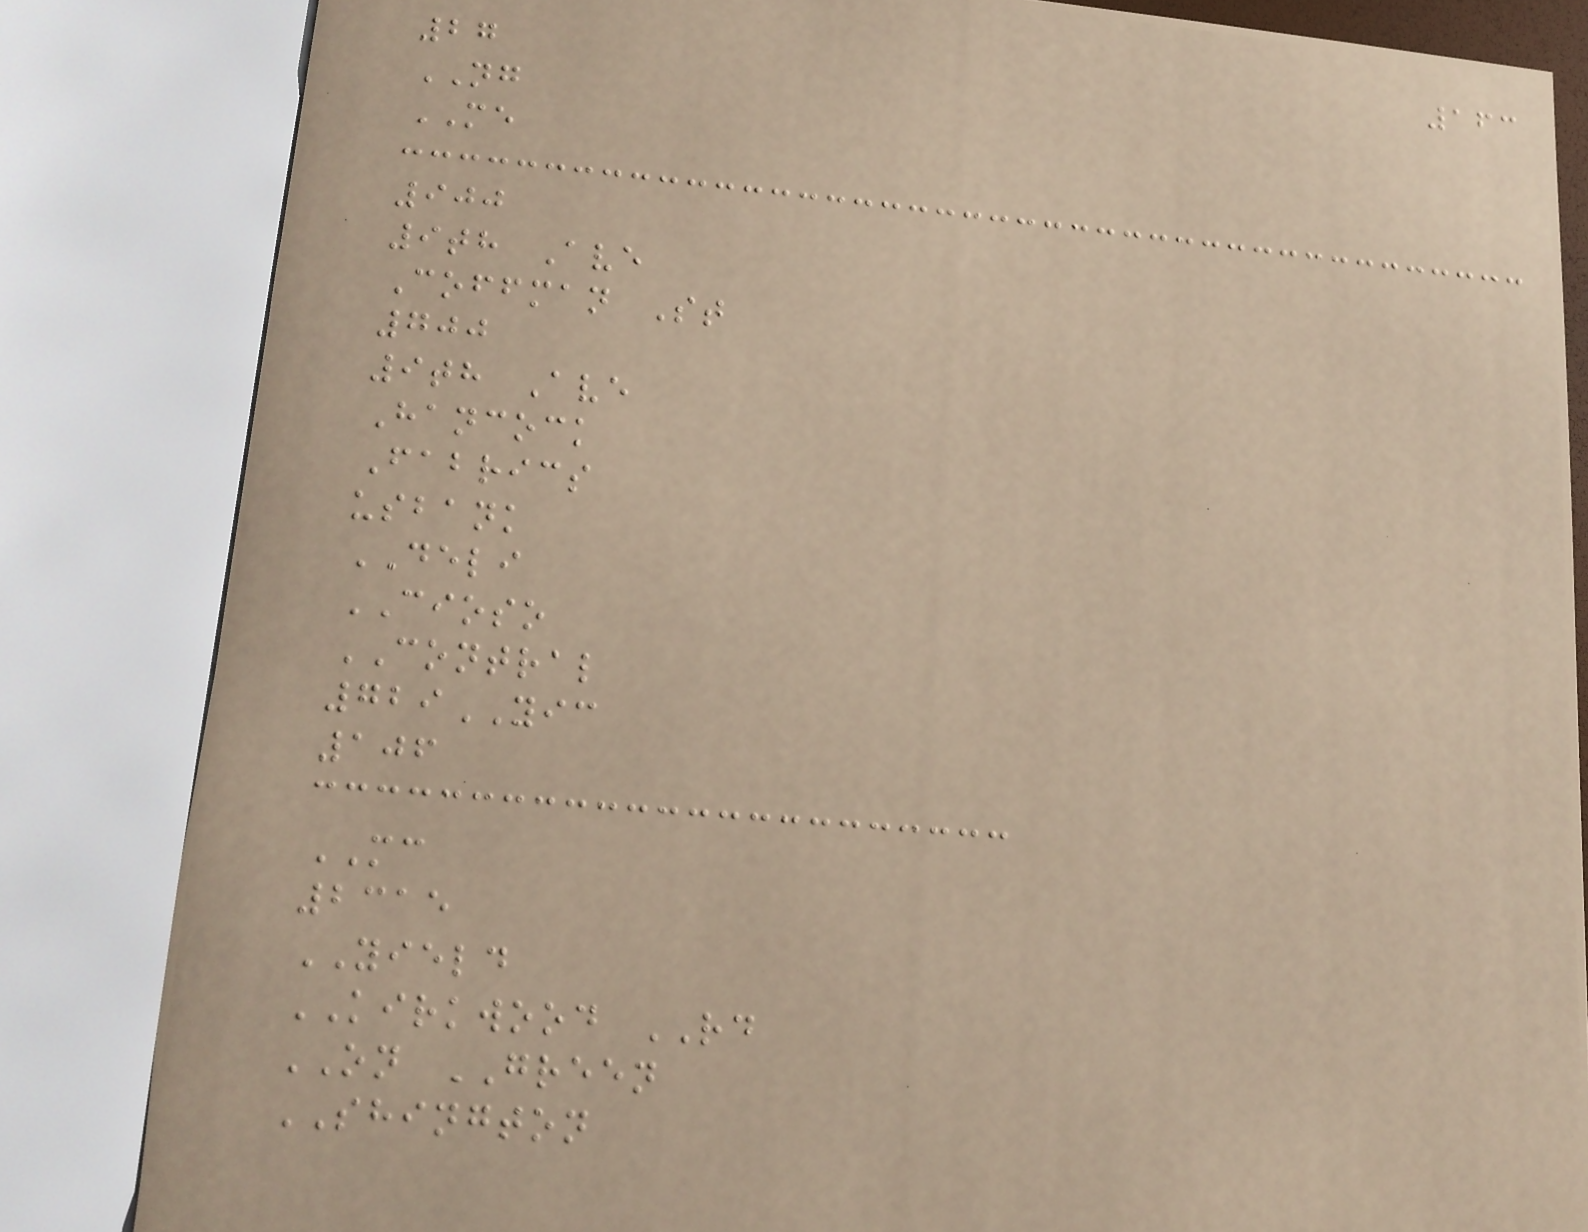163
27
NG
ME
900
9th Ave
Coffman St
700
9th Ave
Hancock
Fabrics
usbank
DELI
CIOSO
CONTRAL
729YIC
106
MC
2315
YIELD
KIRKWOOD RD
ON GREEN
SHINGTON
